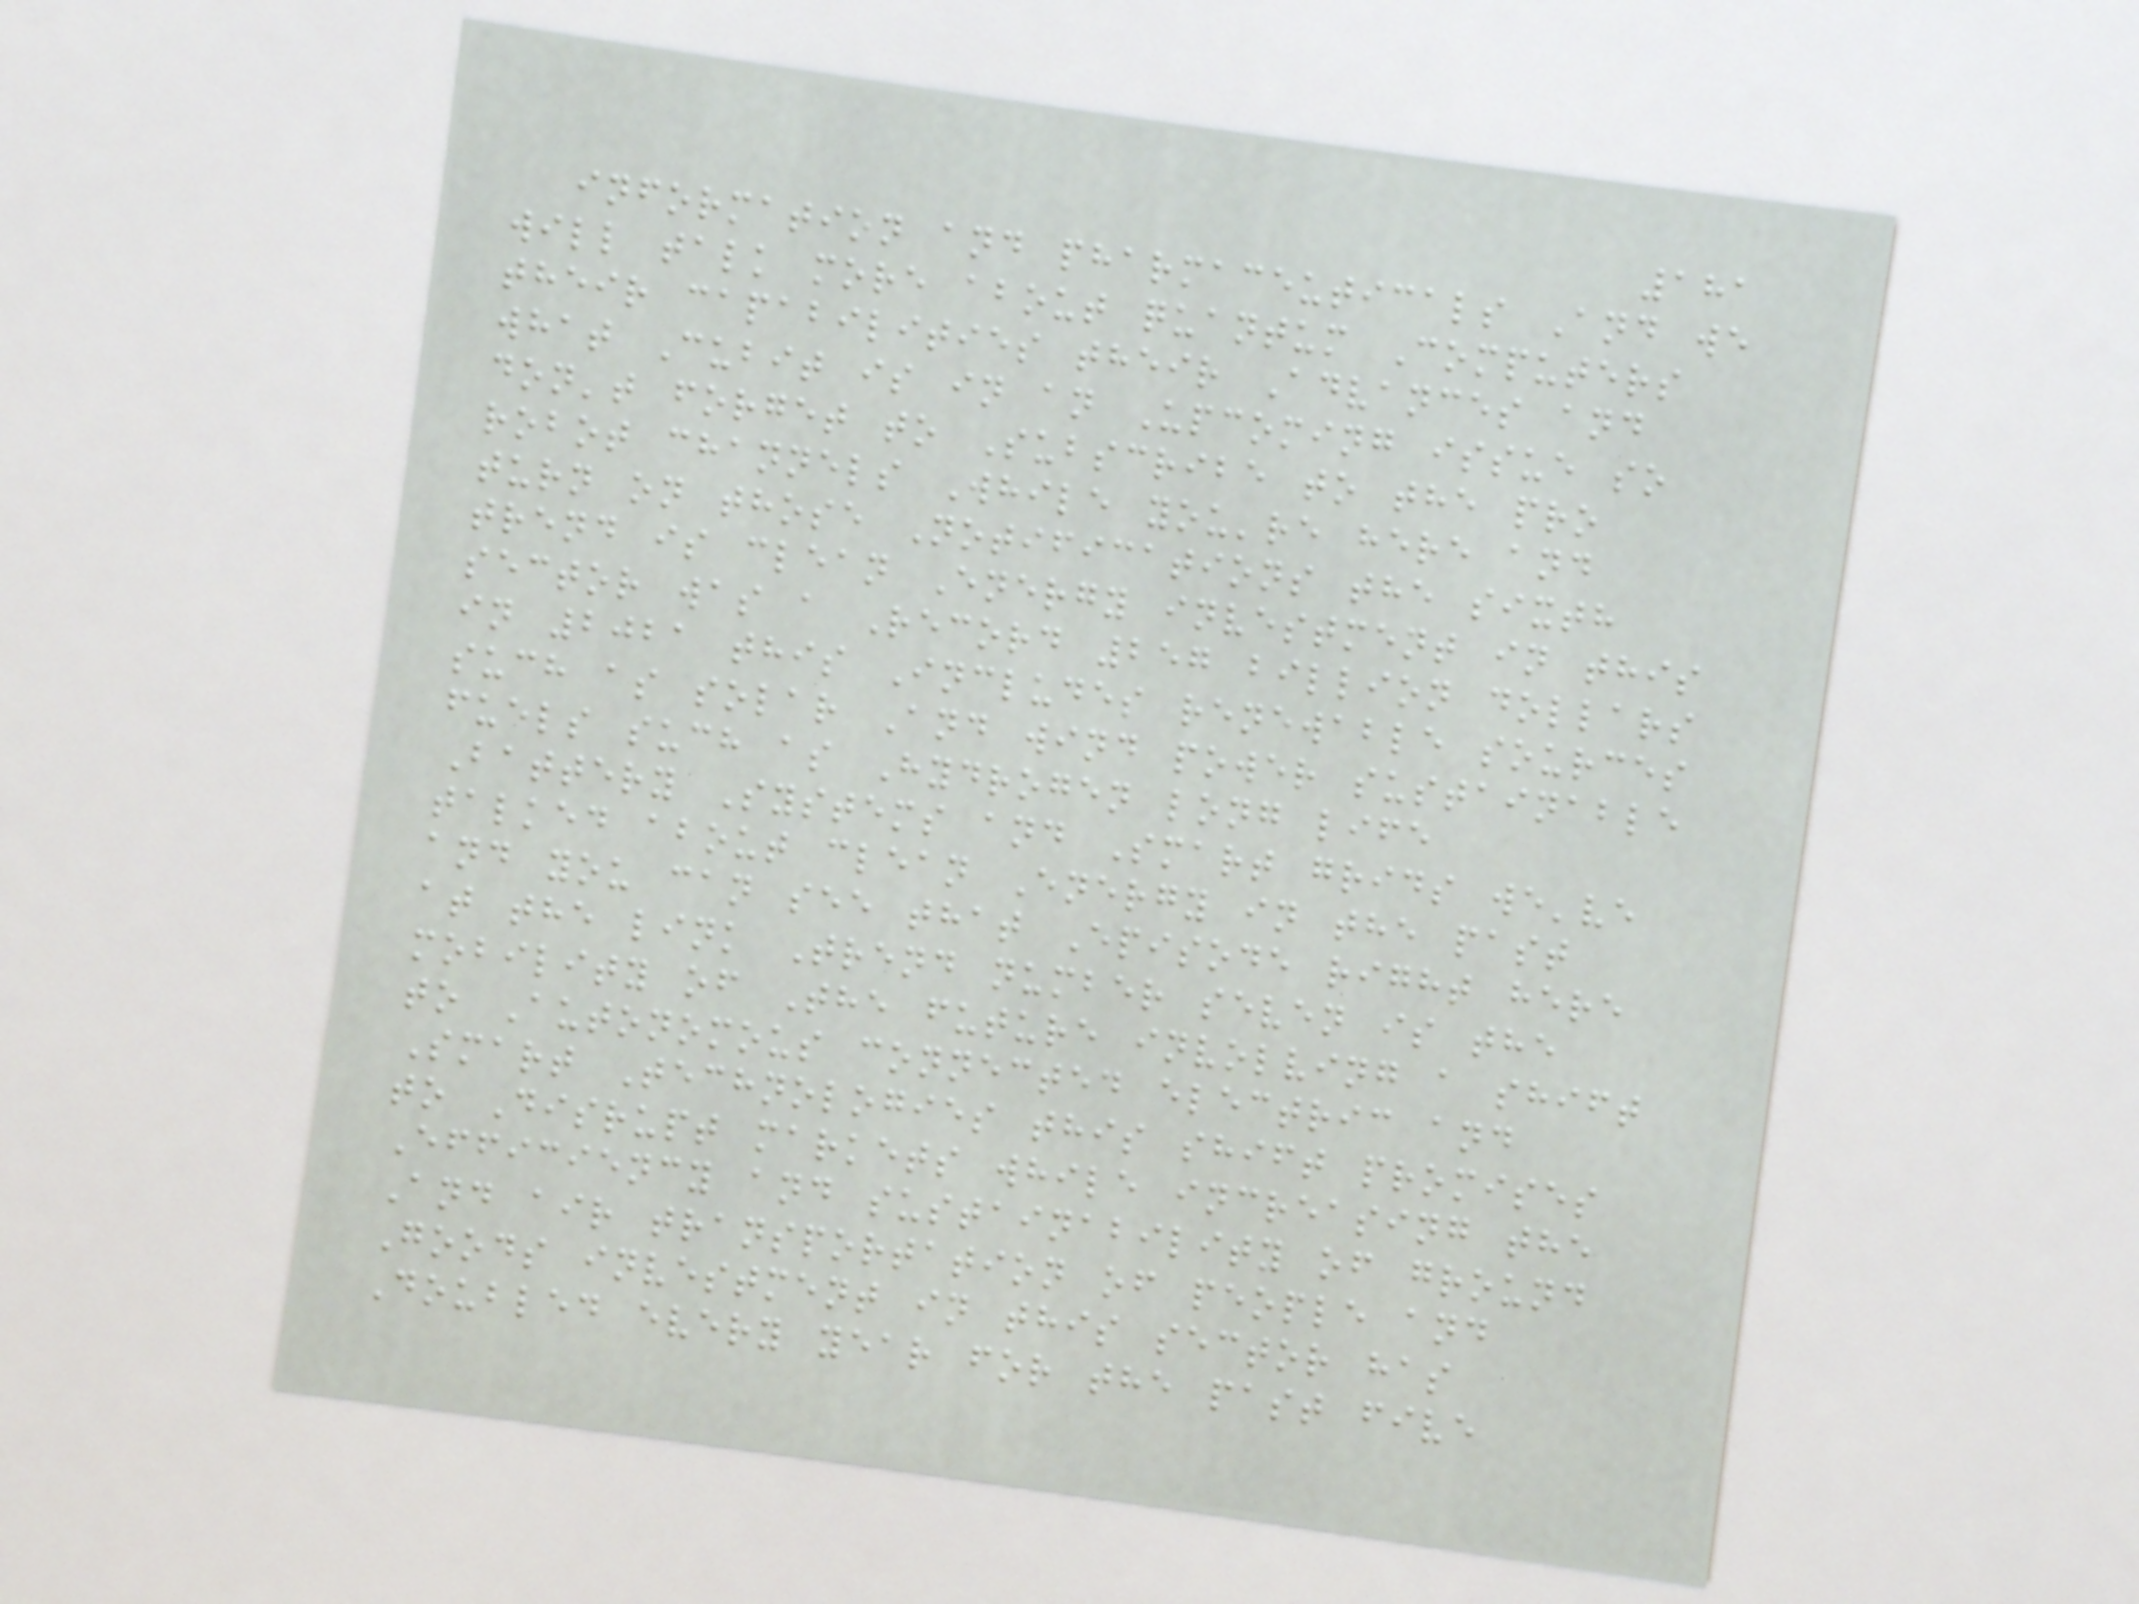181
information and pharmaceuticals And we
will talk more about quantum Computers
their capabilities their Advances and
what Cubit is in an Upcoming issue so
don't forget to Subscribe to the pro
robot channels While you're here and
turn on those Notifications the sixth
trend is clean Energy investment in this
sector was a Record 257 billion dollars
in 2021 this Includes renewable sources
such as solar And wind power sustainable
fuels such as Hydrogen long life
Battery Systems and Smart grids we've
talked about clean Energy in the past
and you can see that Episode right here
at the link Trend number seven is the
mobility of The future involving a shift
to Autonomous connected electric and
Smart Technologies this shift promises
to Disrupt markets while increasing the
Efficiency and sustainability of ground
And air transportation of people and
Goods investment in this sector has
Doubled every year for the past five
